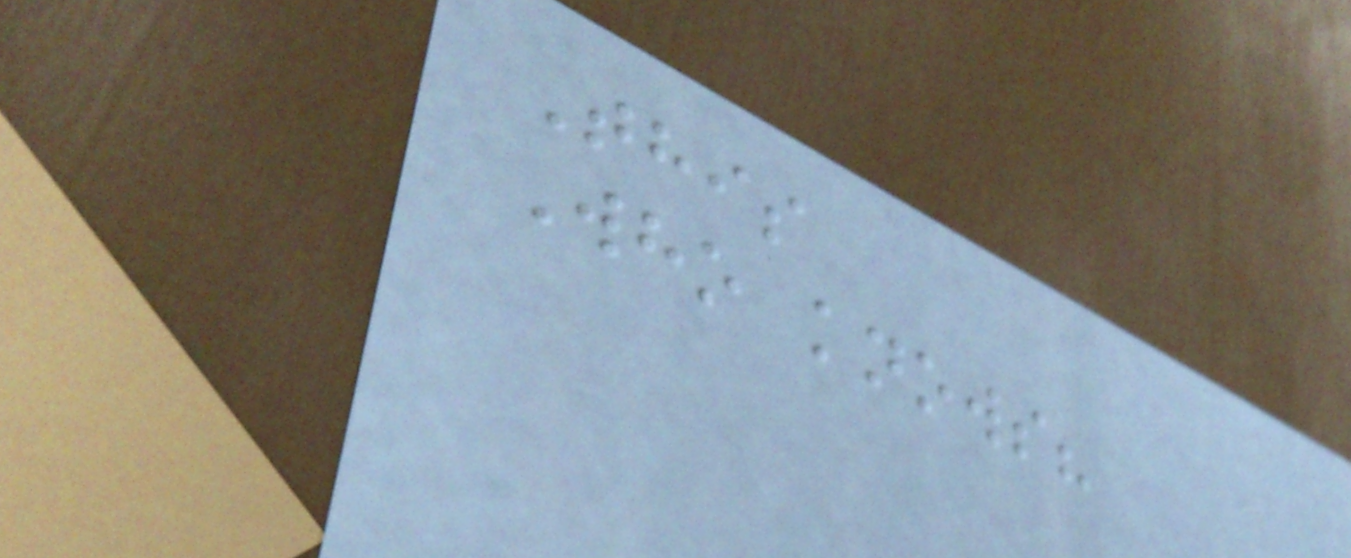This
Who knows?
